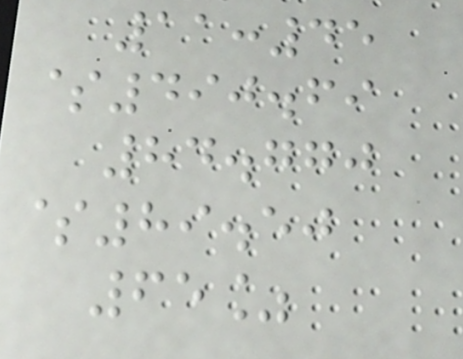11:45
$490.69
84.770
$89.50
65%
